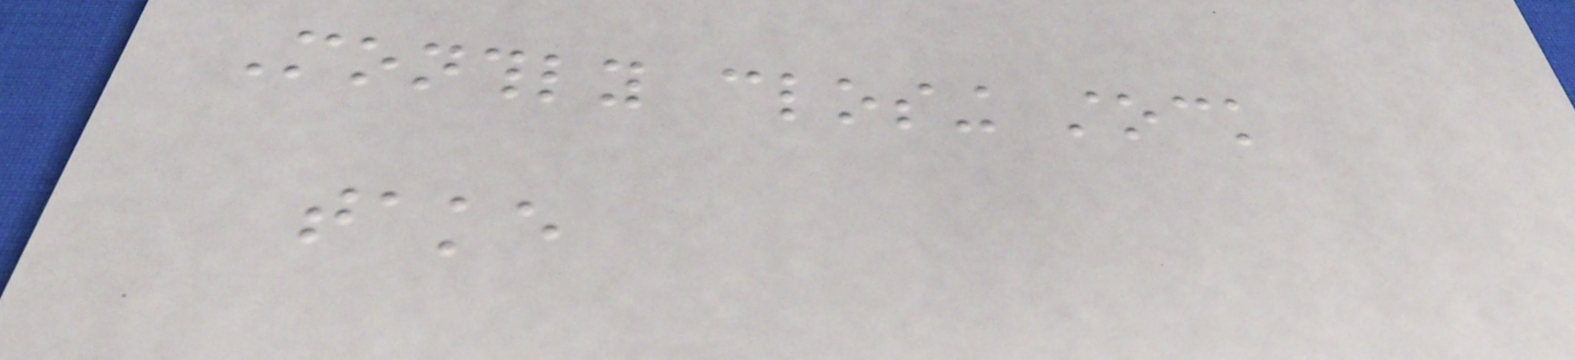Monthly closing stock
take
